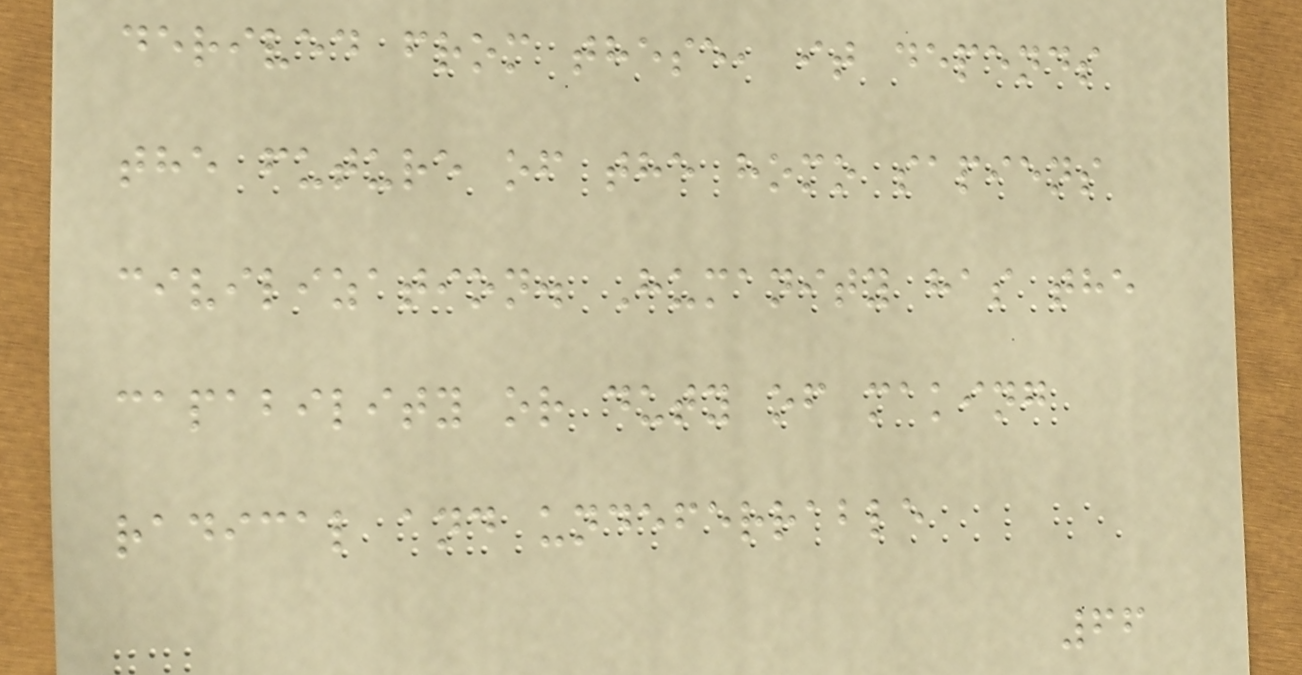derived from these, it depends
the future of the homo sapiens
civilization. Humanity has the
capability or duty of making
radical and undeferrable
66
